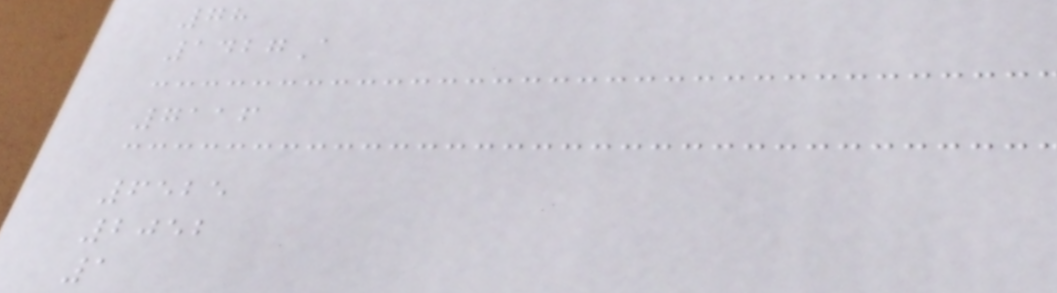78
1427A
7116
6525
2052
1
